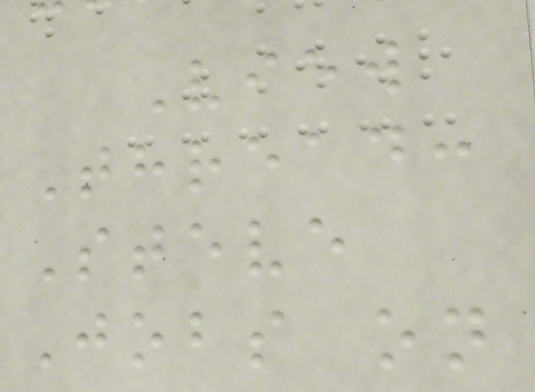View
Thread:
Steve
Jobs on
